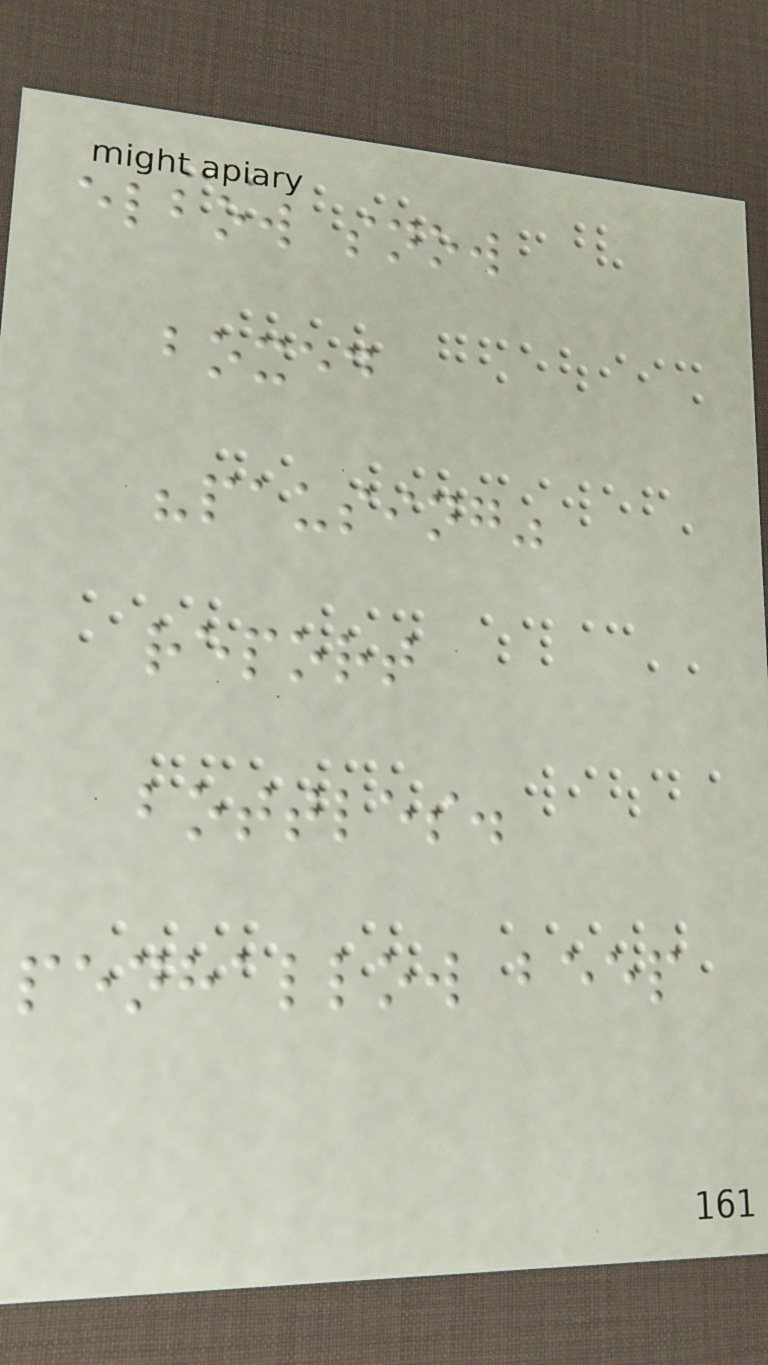elbow snow
boxed
"pausing"
report
bottles.
penhallow beep
